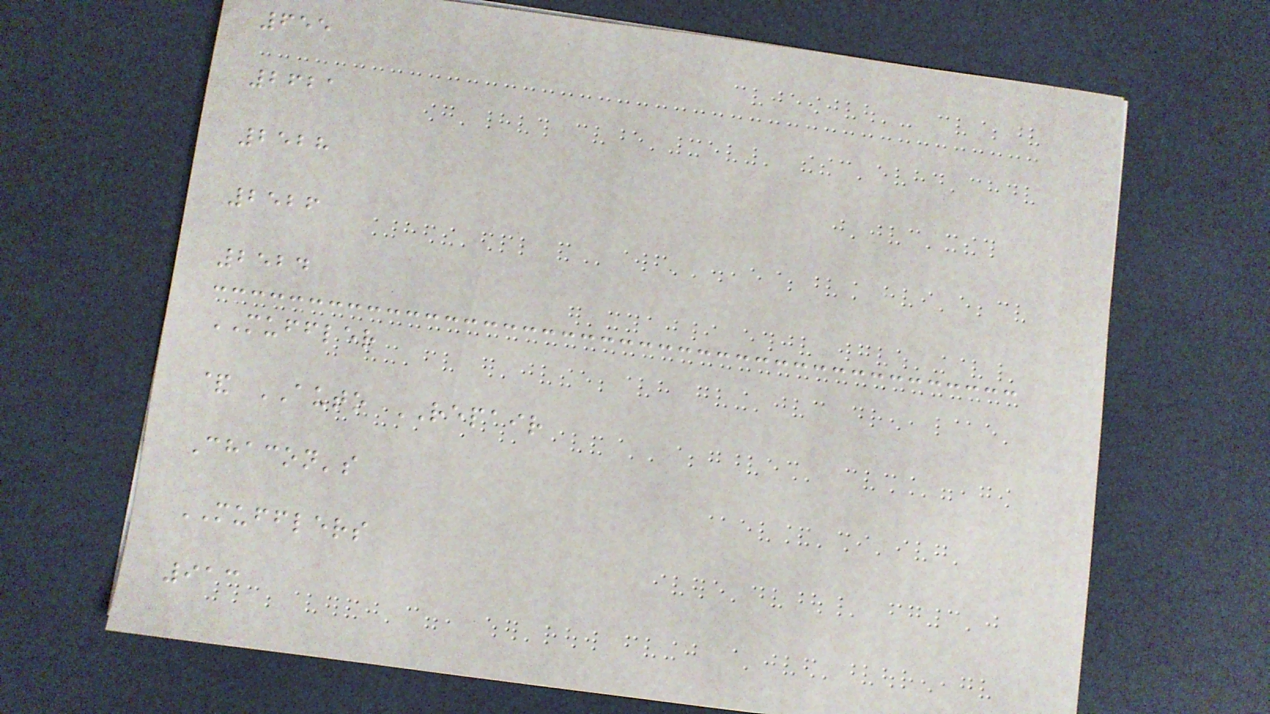655
2621
2528
2526
2524
MUFFLER
& AUTO REPAIR
Chacon's
MUFFLERS
913
